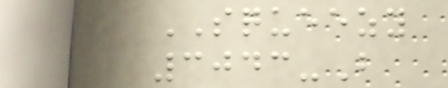SQUEEZY
3043-B
